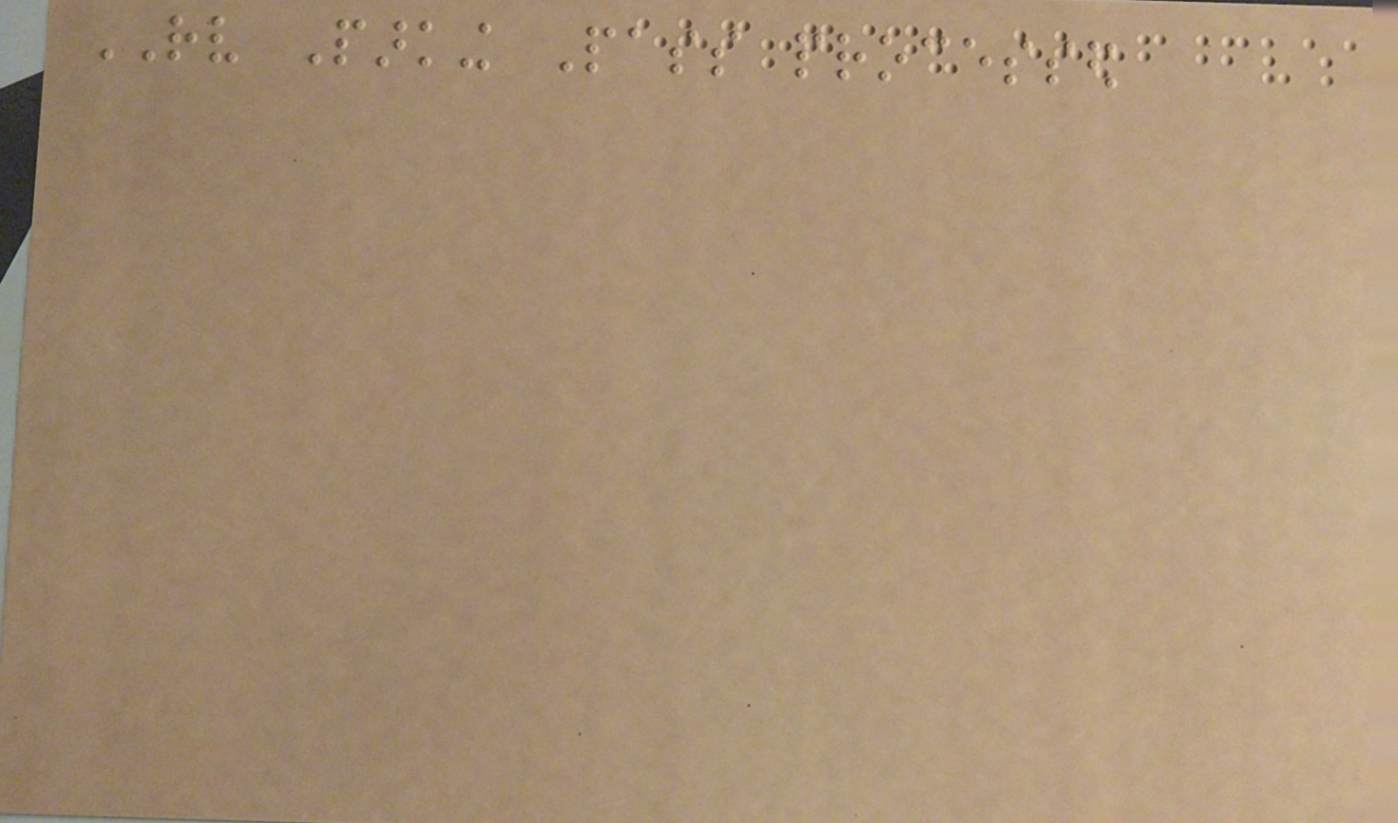RV Parking Pass processed
